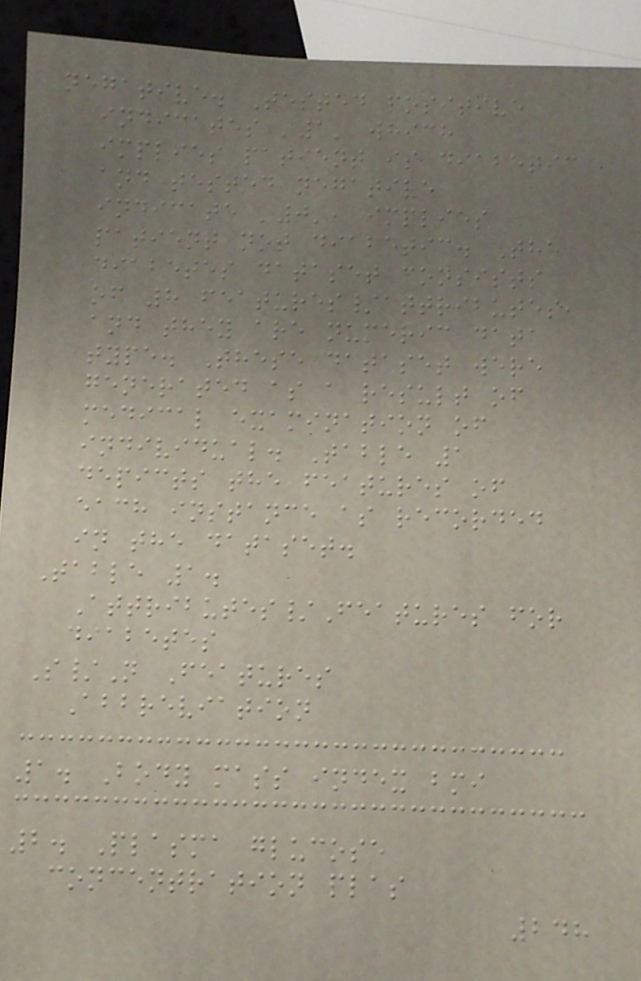negative. Tested positive
indicates '1' which
implies patient is diabetic
and tested negative
indicate '0', implies
patient not diabetic. The
diabetes dataset consists
of 8 features/attributes,
and they are numeric data
type. These dataset were
generated as a result of
medical examination of
individual. Table 1
depicts the features of
each instance as recorded
in the dataset.
Table 1.
Attributes/Features for
diabetes
S/N Features
Abbreviation
1. Body mass index bmi
2. Plasma glucose
concentration plas
248
